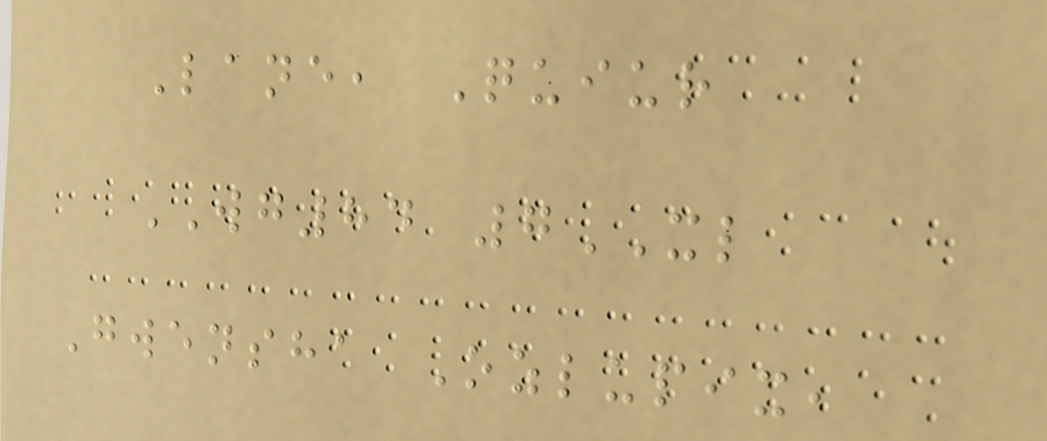Lane, Quiur
WG84 7XL
Gwensha Ozlupix,
